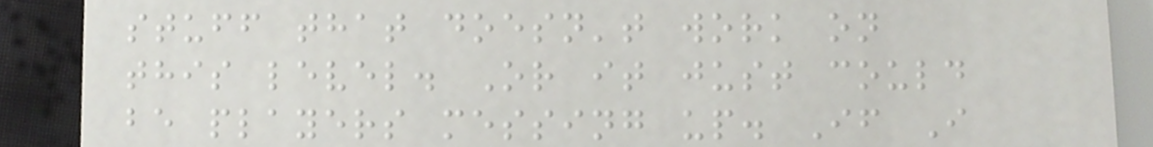stuff that doesn't work on
this level. Or it just could
be players messing up. If I
